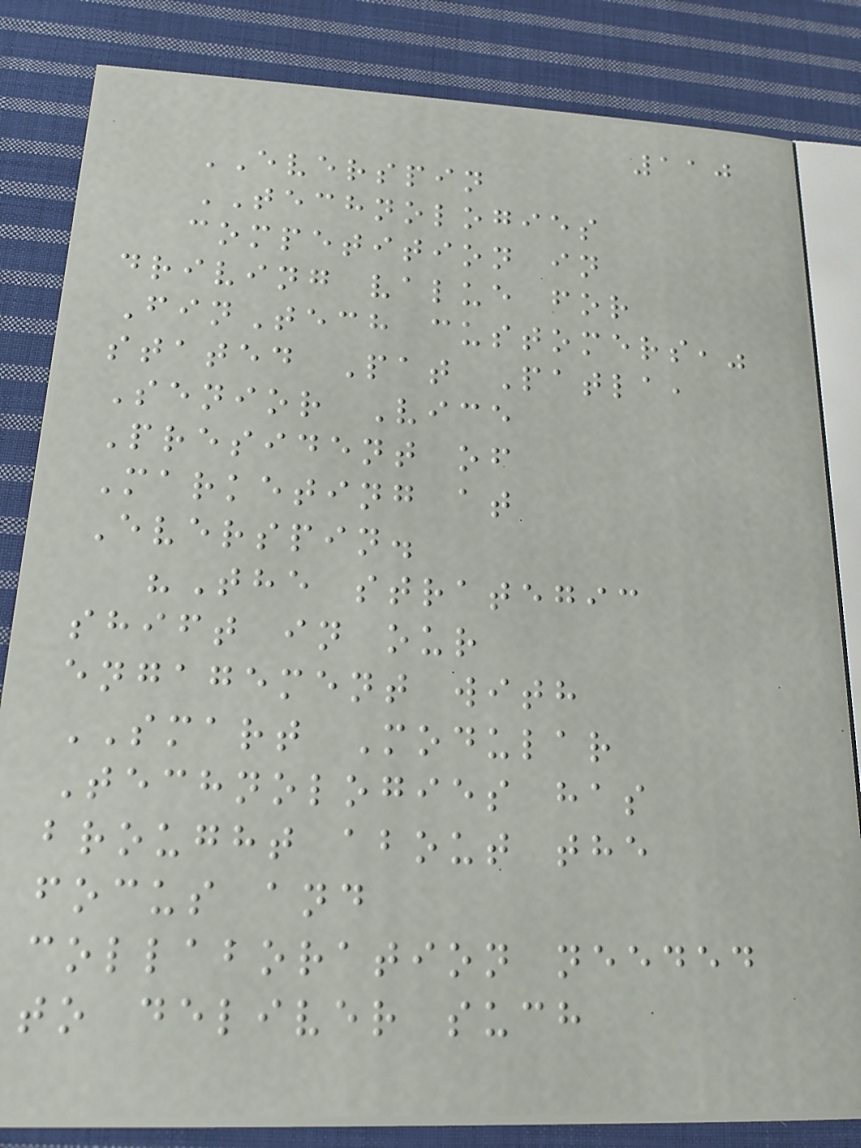110
EVERSPIN
TECHNOLOGIES
competition in
driving value for
FinTech customers,"
stated Pat Patla,
Senior Vice
President of
Marketing at
Everspin.
"The strategic
shift in our
engagement with
SMART Modular
Technologies has
brought about the
focus and
collaboration needed
to deliver such
